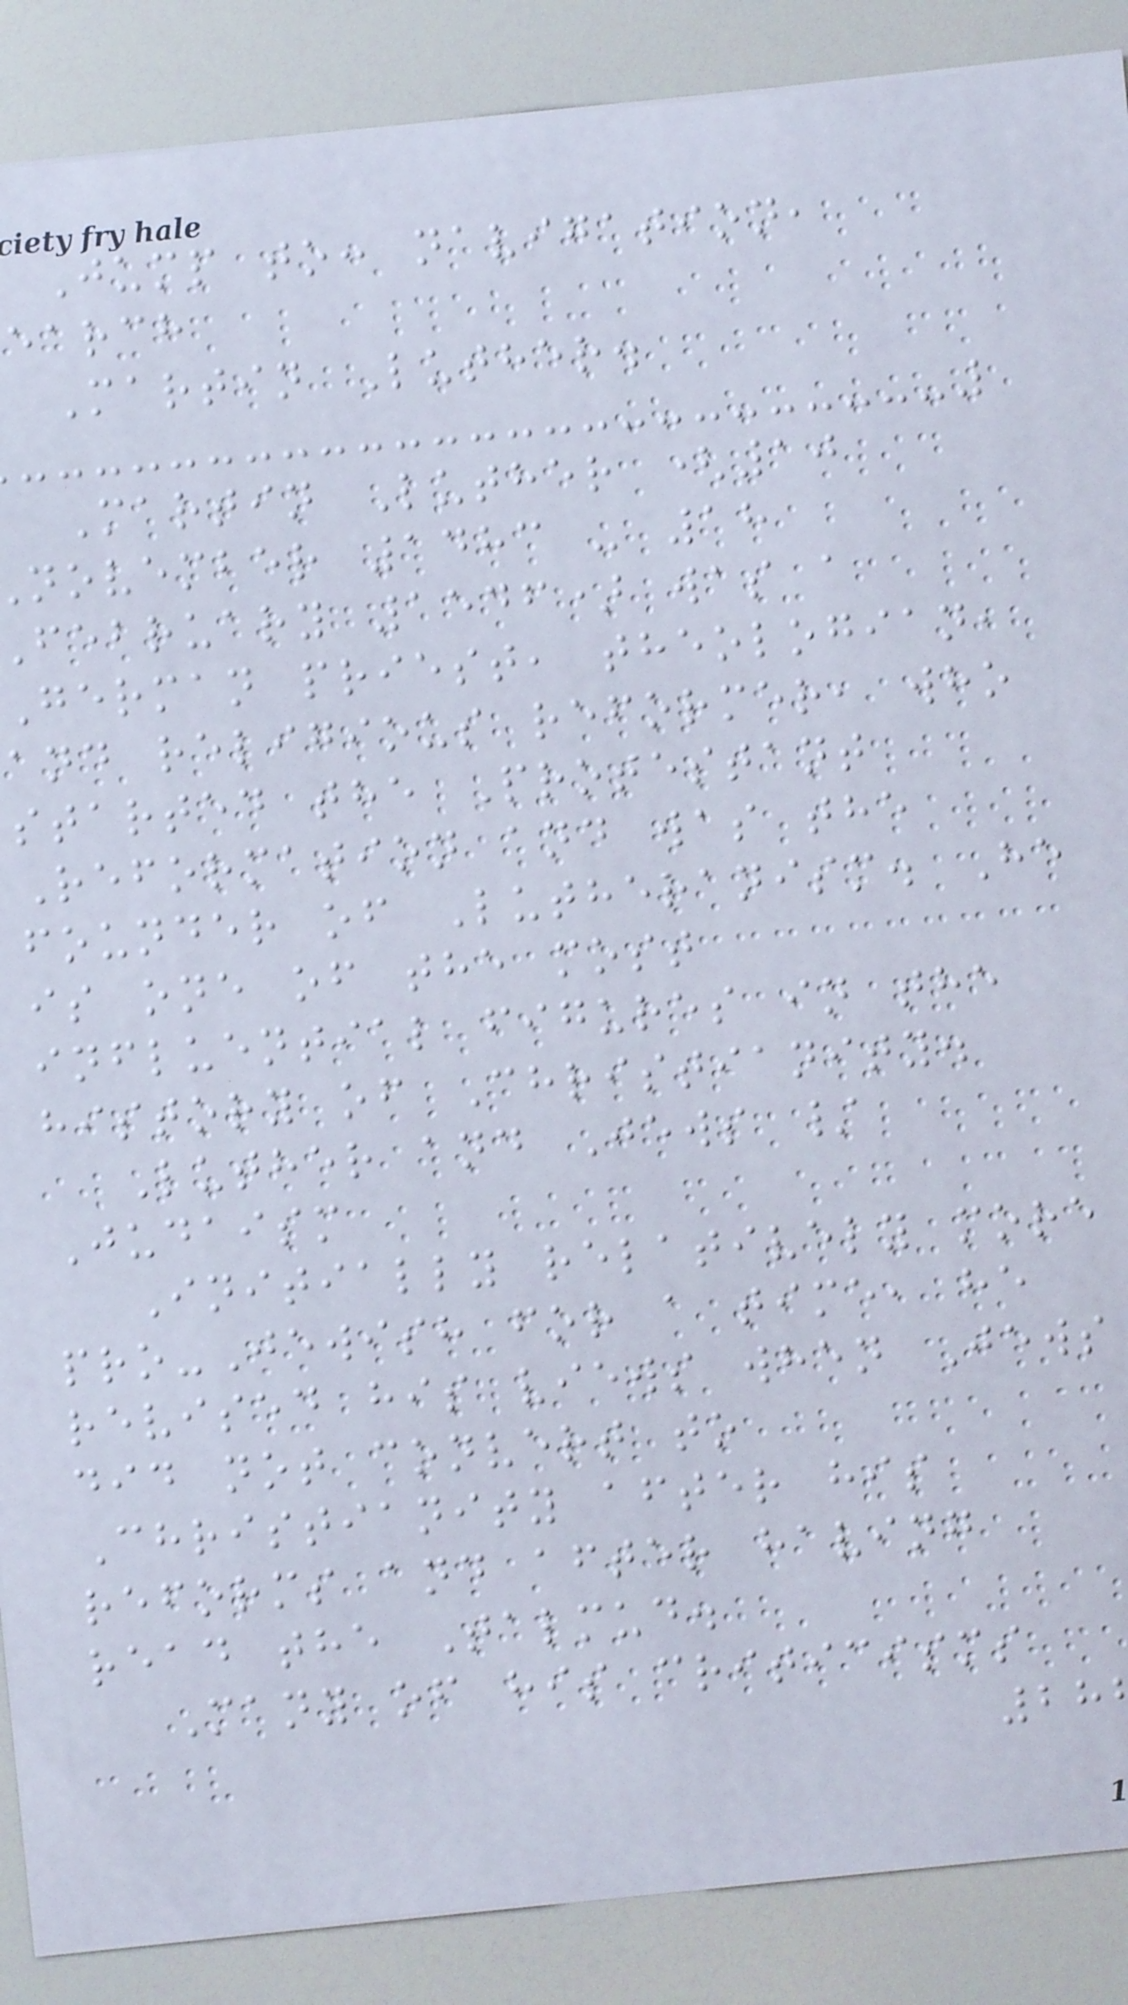Jump to: navigation,
earch
Martin Luther.
Martin Luther (10
november 1483 - 18
february 1546) was a
German priest, theologian,
and religious reformer, who
started the Protestant
Reformation and was the
founder of Lutheranism. He
is one of the most
influential figures in the
history of Christianity.
Luther and Jews /
Judaism
Initially relatively more
pro-Jewish for a time, he
revised his views when Jews
did not convert to
Christianity after his
reforms and after having
read the Talmud.
Many of his criticisms
